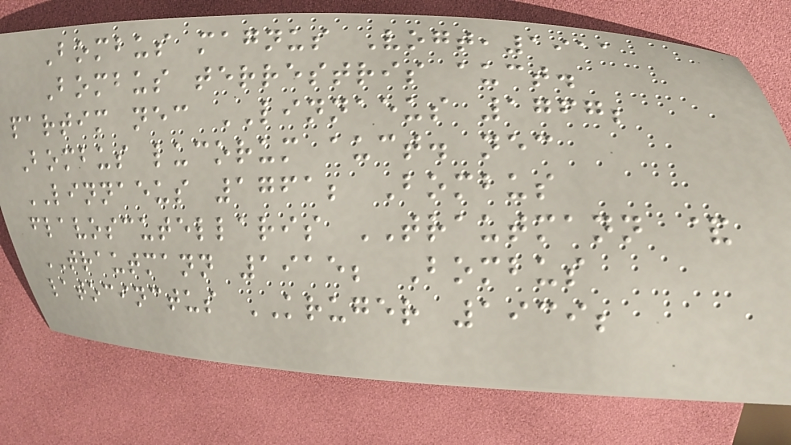Bombus magnus Vogt,1911
Bombus terrestris auct.
partim nec LINNAEUS 1767;
Bombus lucorum auct. nec
LINNAEUS 1761; Bombus
flavoscutellaris TRAUTMANN &
TRAUTMANN 1915; Bombus
latocinctus KRUGER 1939;
